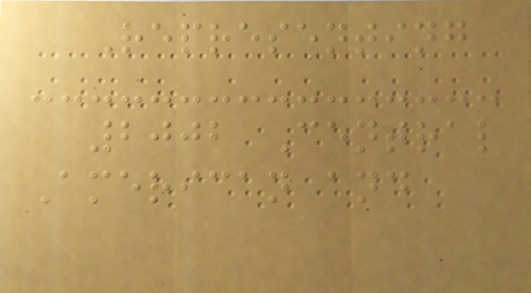Representing
2002 Central
American and
